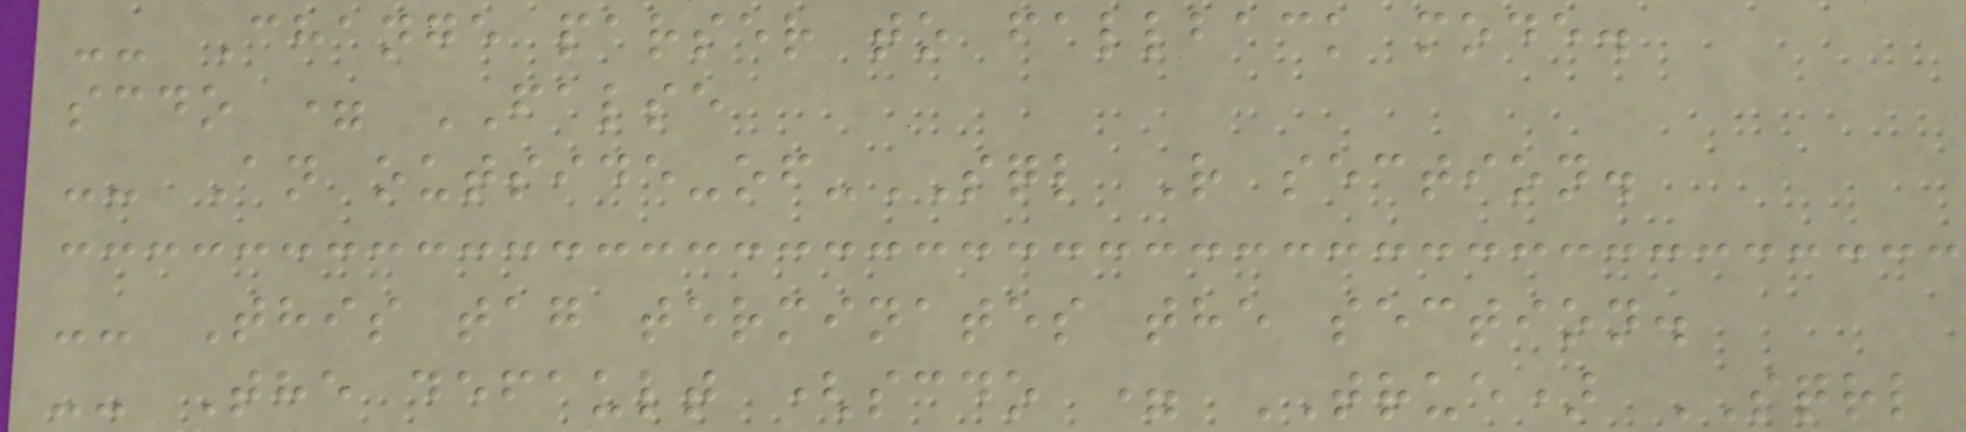-- Change parser to fallback mode.
scdo = FALSE
-- An outside-of-SQL R section.
-- This tag terminates the section.
-- The default (scdo = TRUE) SQRL
